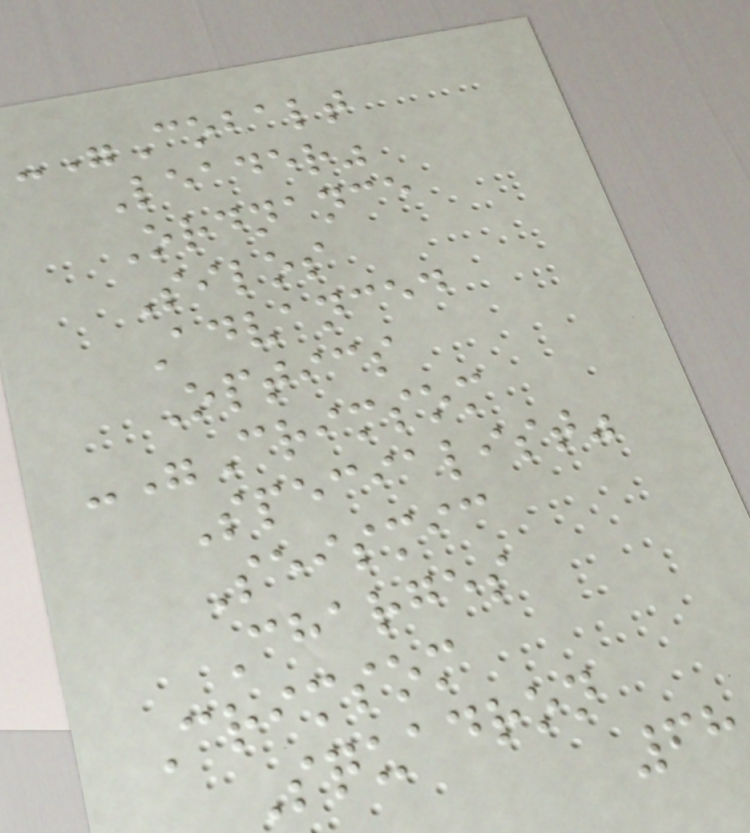-"Cobalt
Leader"
Ordnance
Silos
Advanced
Optics
-"Crimsom
Specialist"
Seismic
Charges
Crimsom
Squadron
68
